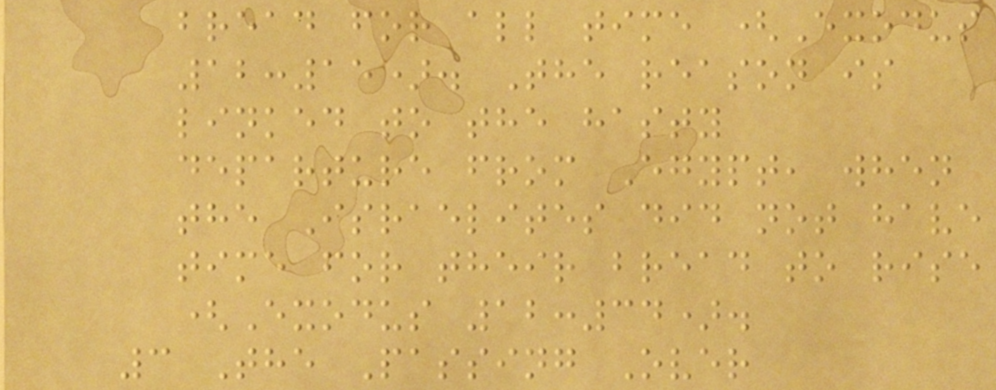bread for all time (Exodus
12:15). The reason is
linked to the hasty
departure from Egypt, when
the Israelites did not have
time for their bread to rise
(Exodus 12:34).
3 The Passing Over
